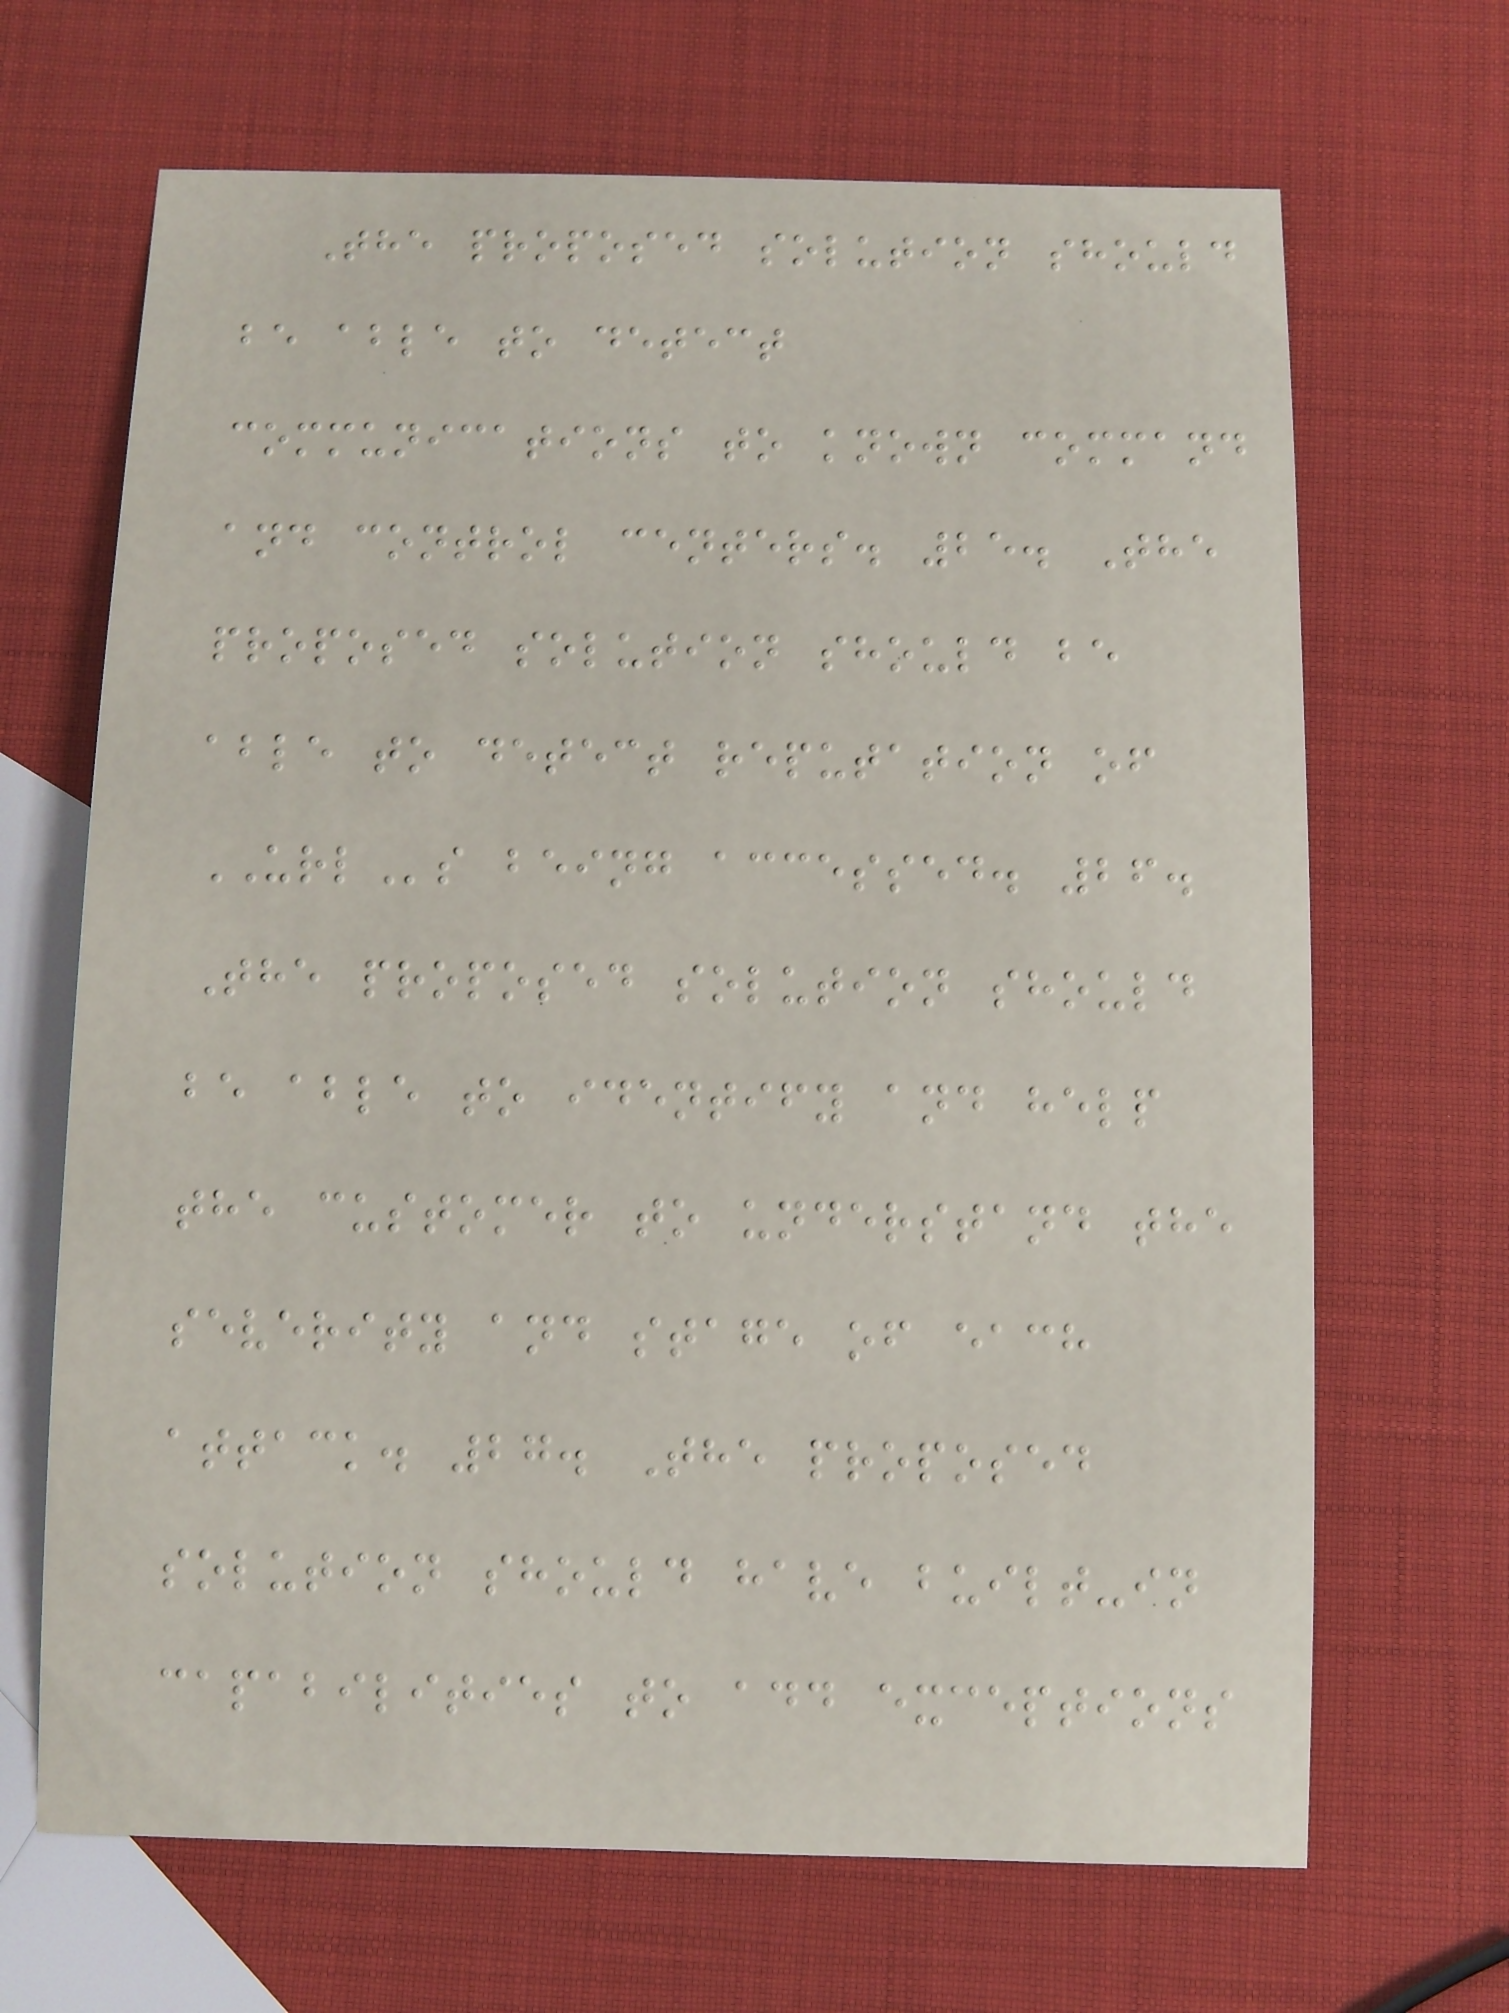The proposed solution should
be able to detect
communications to known command
and control centers. 25. The
proposed solution should be
able to detect reputation of
URLs being accessed. 26.
The proposed solution should
be able to identify and help
the customer to understand the
severity and stage of each
attack. 27. The proposed
solution should have built-in
capabilities to add exceptions
